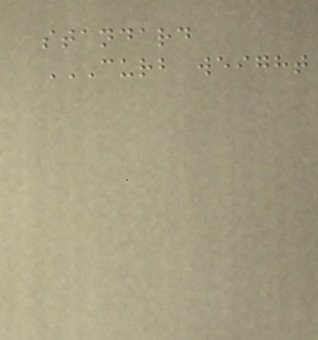standard
CURB WEIGHT
